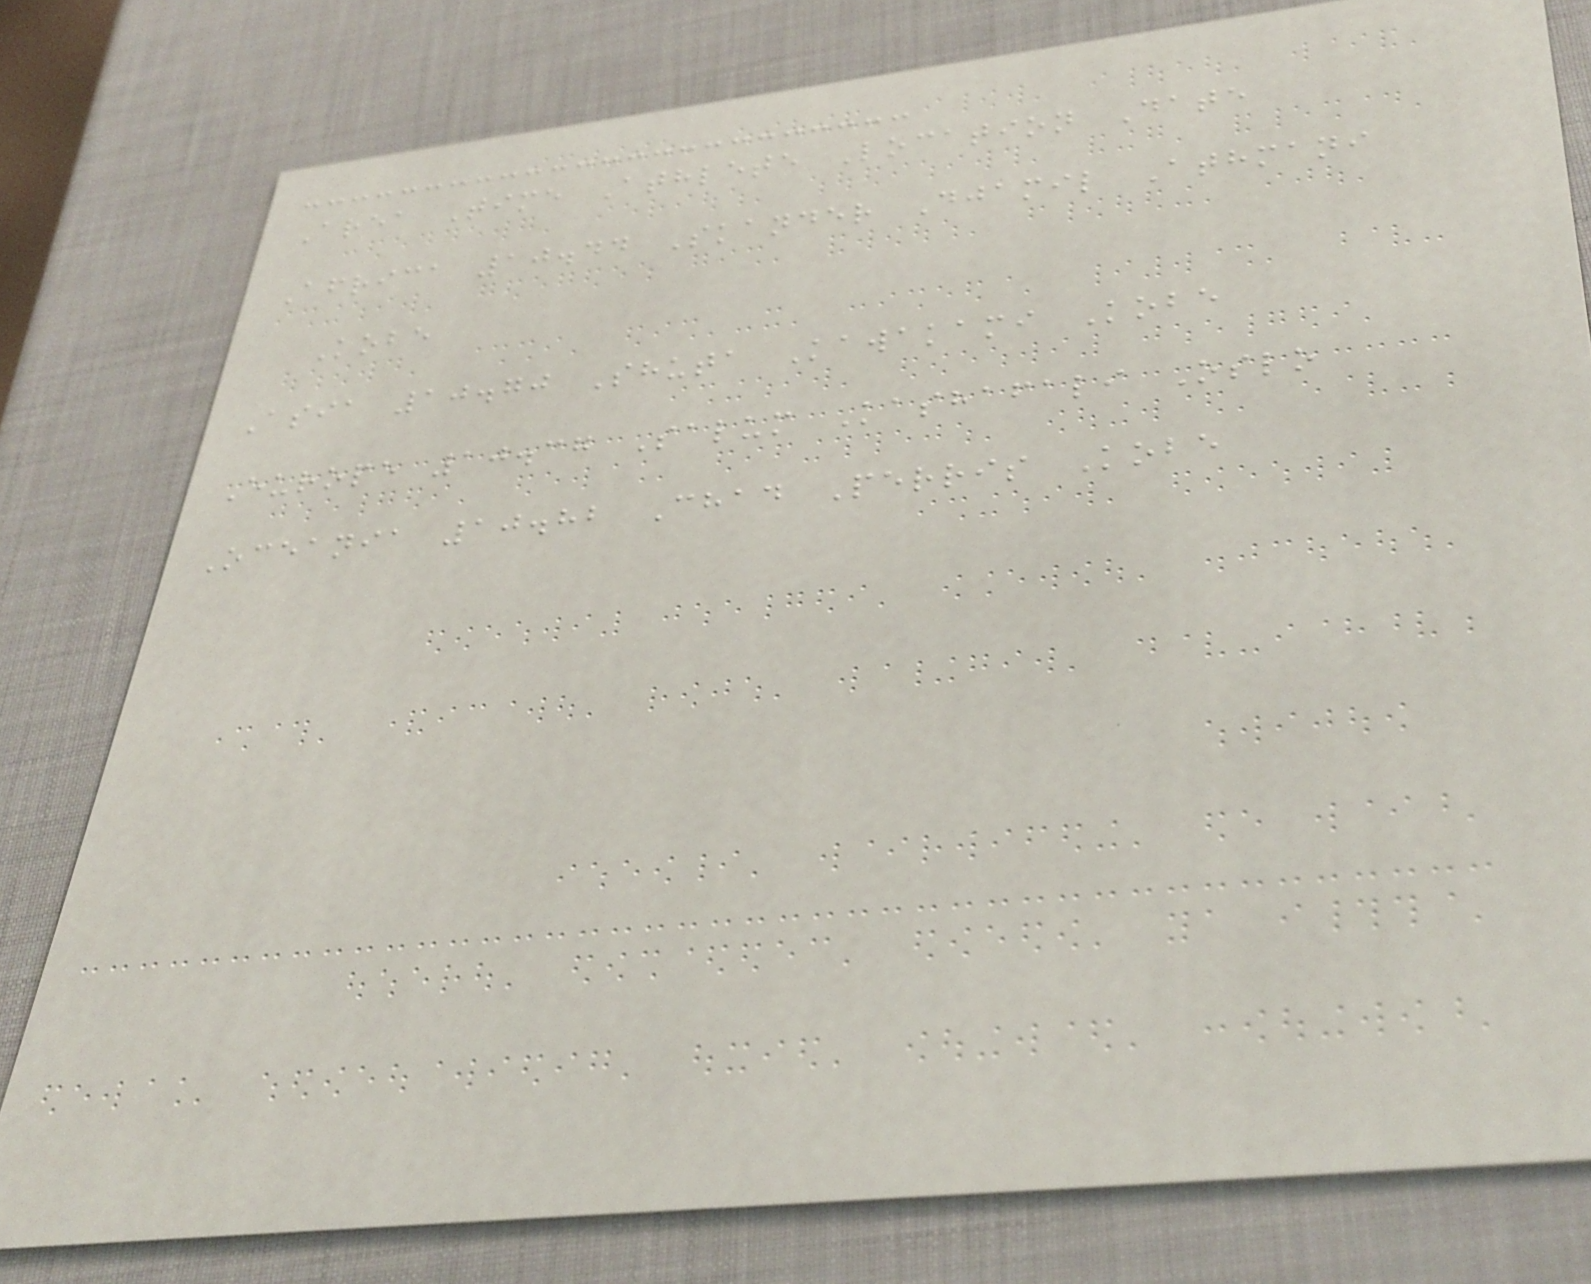Area Time Athlete Location Date
Africa 10.44 Skander Djamil Athmani
Kobe
Asia 10.70 Shuta Kawakami Kobe
Europe 10.37 Salum Kashafali Oslo
Oceania 10.82 Chad Perris Kobe
